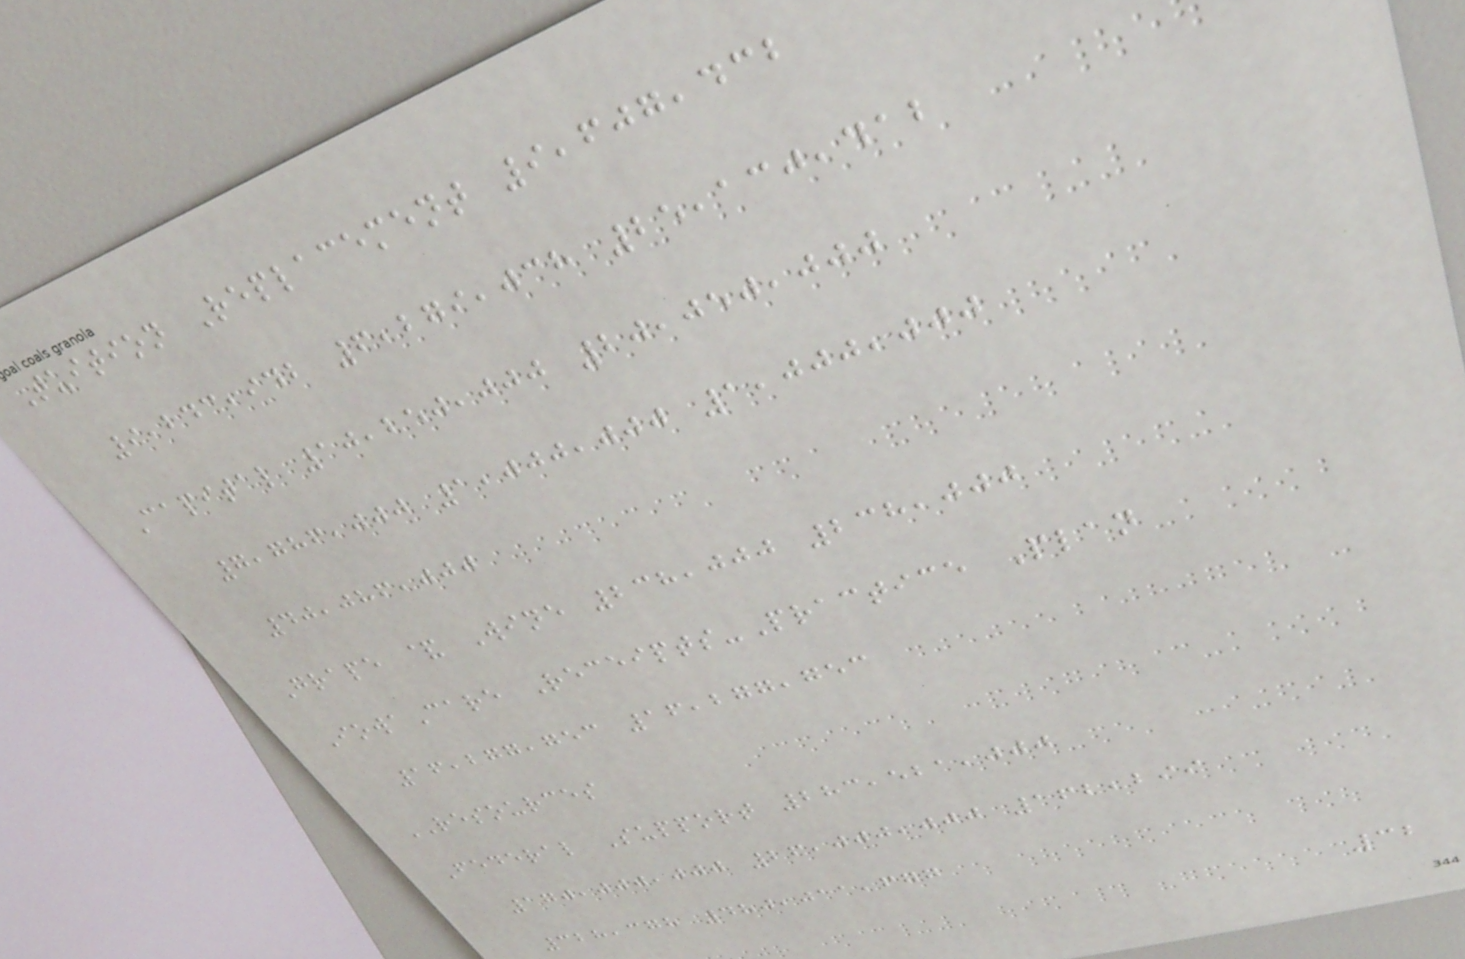Tuition Replacement 9,607,432
9,243,942 6,279,038 25,130,412
Capital 10,250,000 20,050,000
7,786,000 1,000,000 1,000,000
40,086,000
Grape & Wine 238,000 238,000
IowaCare Receipts-Practice Plan
16,277,753 16,277,753
RESOURCES
Federal Support 283,521,000
170,000,000 26,000,000 162,299
328,378 480,011,677
32
